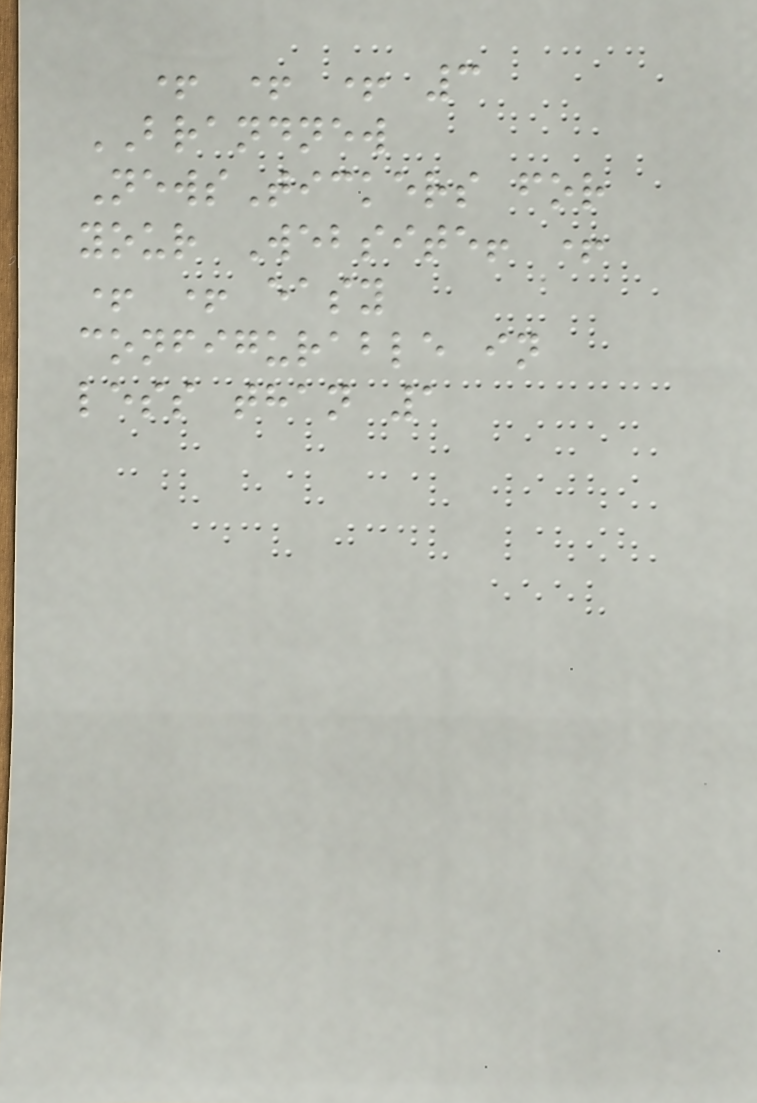+ + + 3
BRANDNEW
NewsTickers for
your Website! +
+ + easy
configurable in
less than 1
